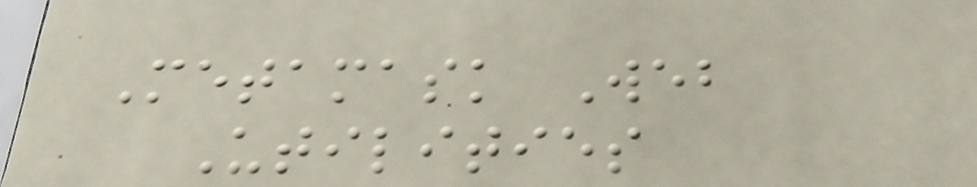Metamask Web
Utilities
